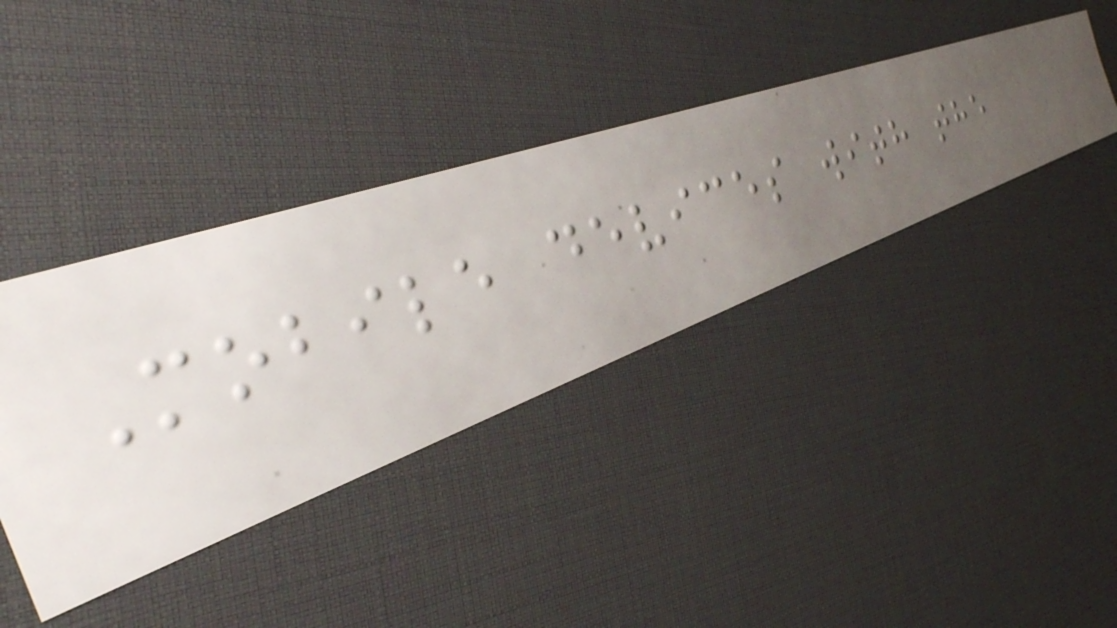Mobile devices with the
